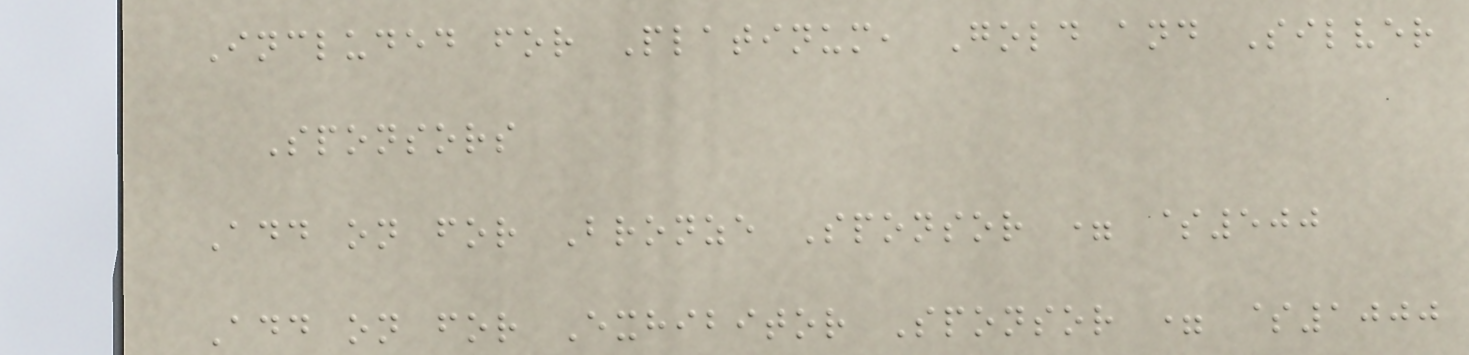Included for Platinum, Gold and Silver
Sponsors
Add on for Bronze Sponsor = $500
Add on for Exhibitor Sponsor = $1000
